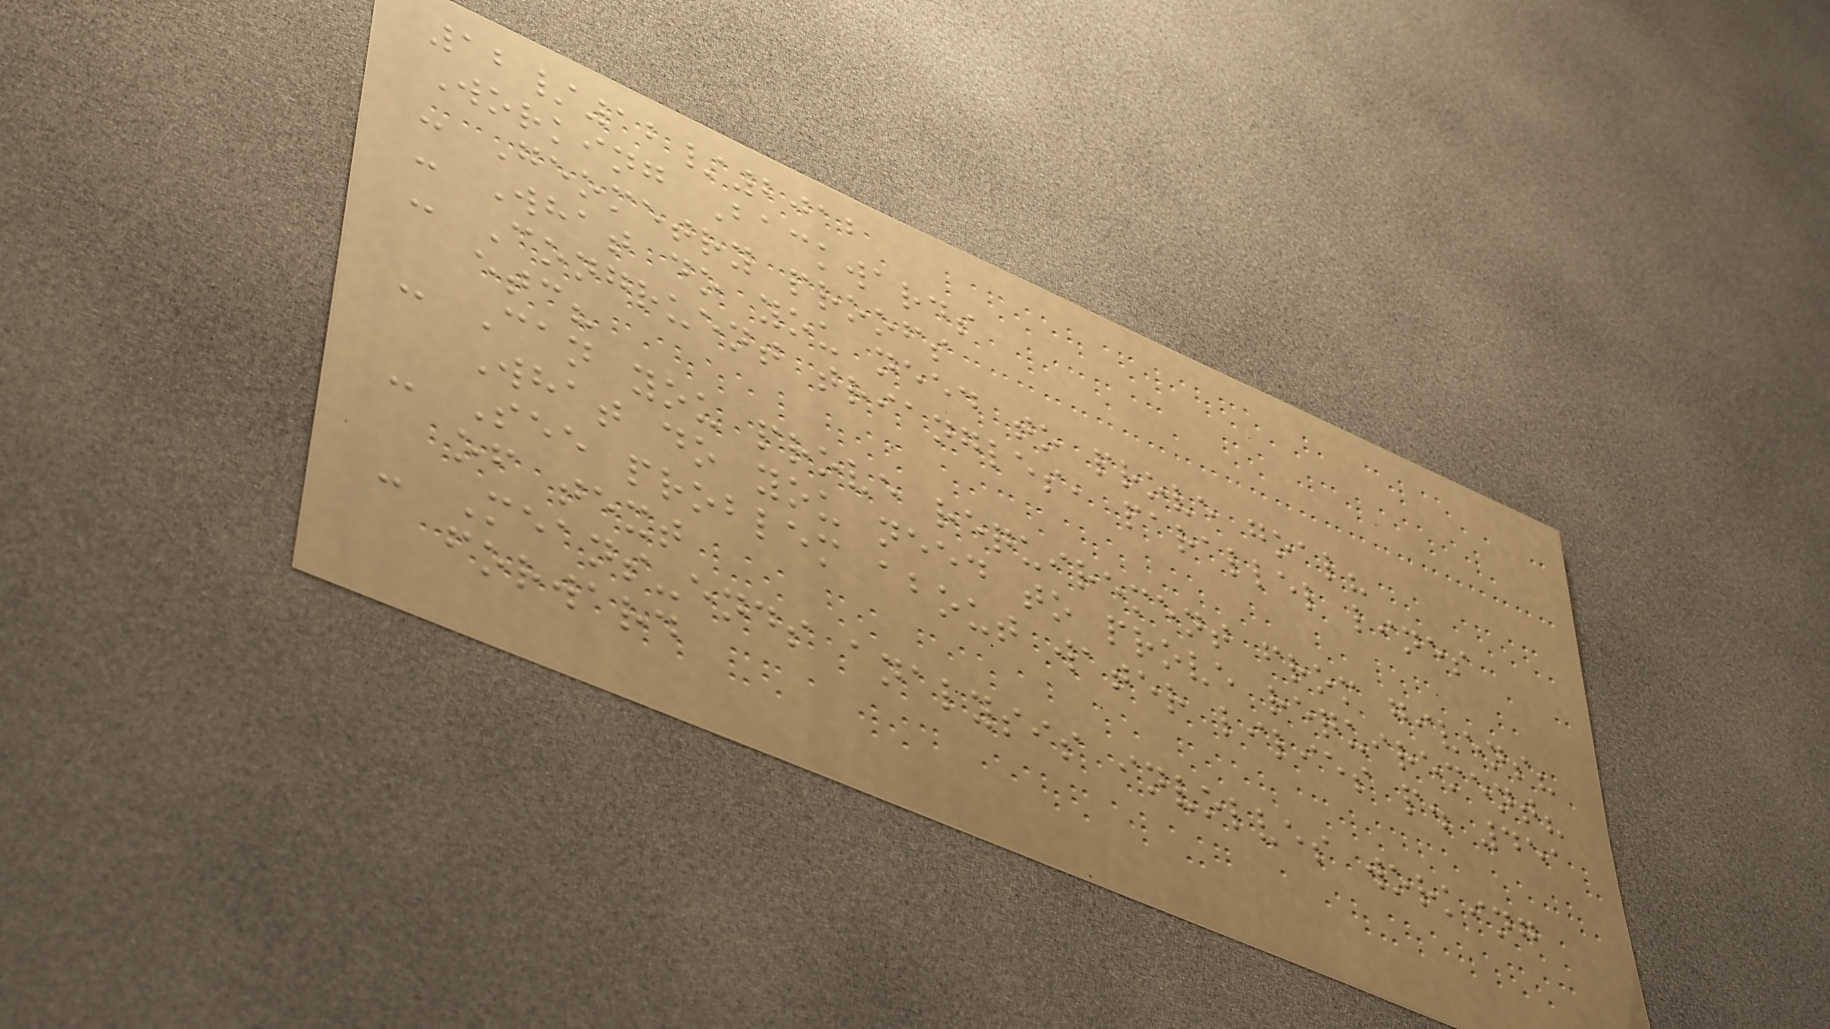12/12/2012
Working Backwards
- Geometry proofs
- What do you need to prove goal?
- Congruent triangles, parallel lines
etc?
- Can you prove requirement from givens?
What do you need to prove requirement?
- See problem about water lilies p. 451
of text
- Means-ends analysis involves working
forward
